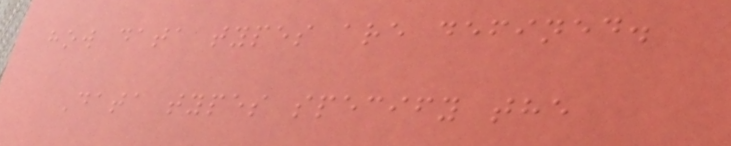how data types are defined.
Data types specify the
